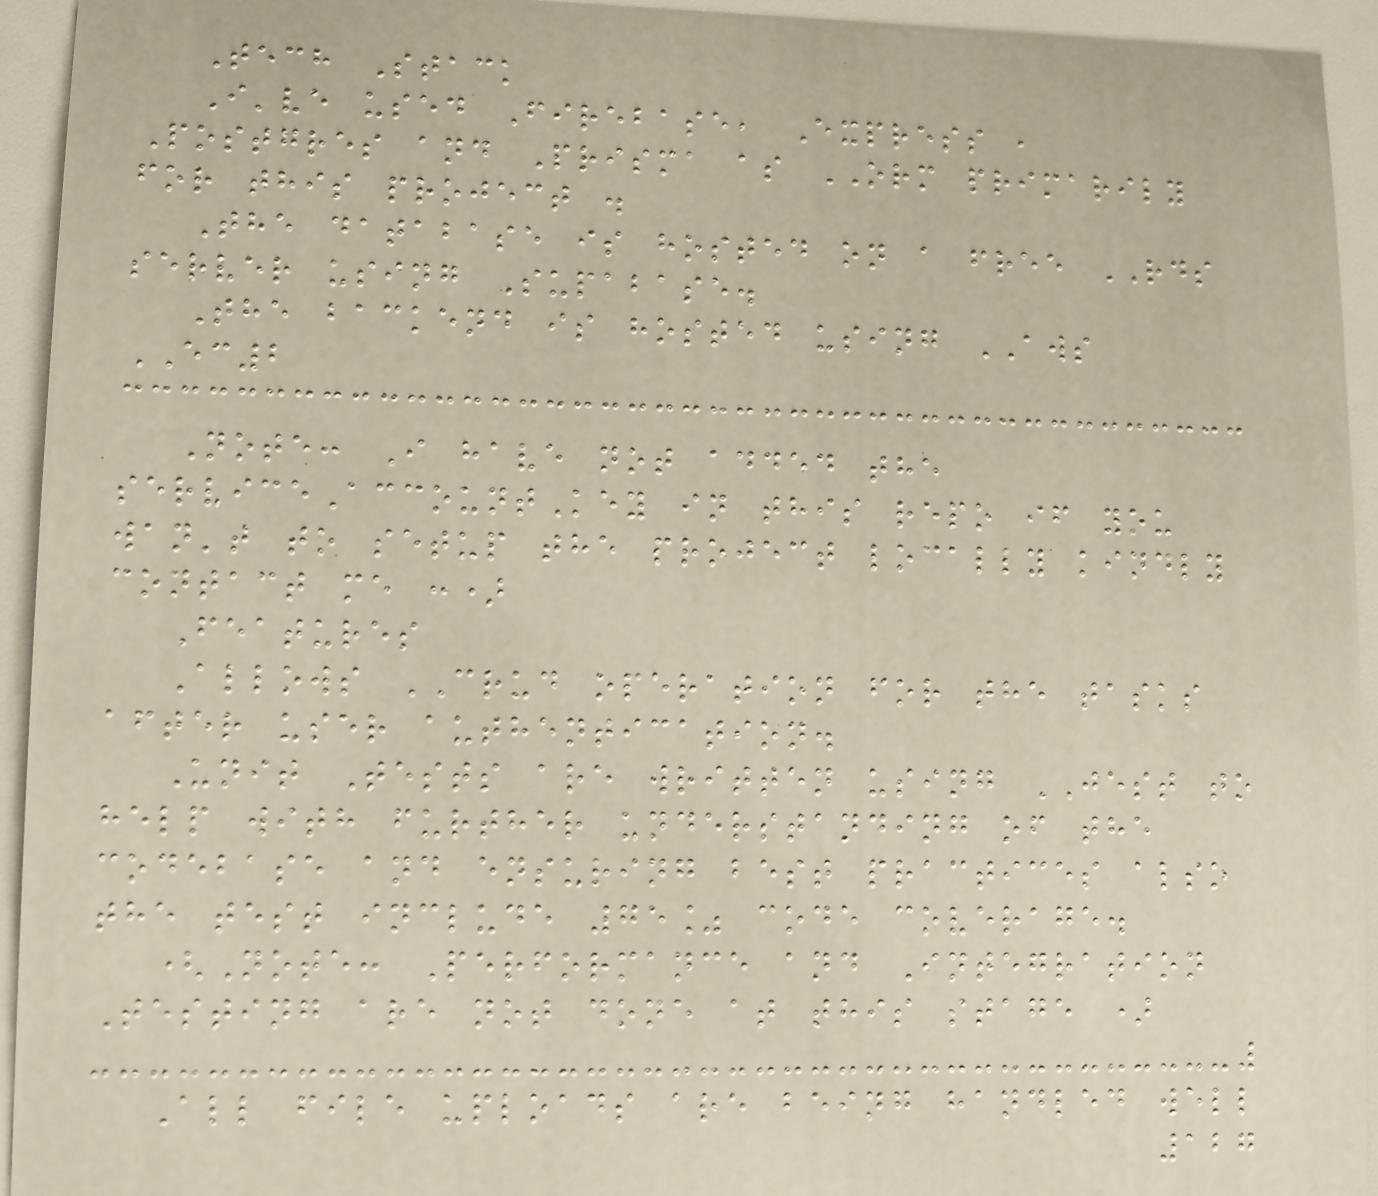Tech Stack
I've used Firebase, Express ,
Postgres and Prisma as ORM primarily
for this project .
The database is hosted on a free RDS
server using Supabase.
The backend is hosted using AWS
EC2
Note: I have not added the
serviceAccountKey in this repo if you
wan't to setup the project locally kindly
contact me :)
Features
Allows CRUD operation for the tasks
after user authentication.
Unit Tests are written using JEST to
help with further understanding of the
codebase and ensuring best practices also
the test include 75% code coverage.
(Note: Performance and Integration
Testing are not done at this stage )
All file uploads are being handled well
127
